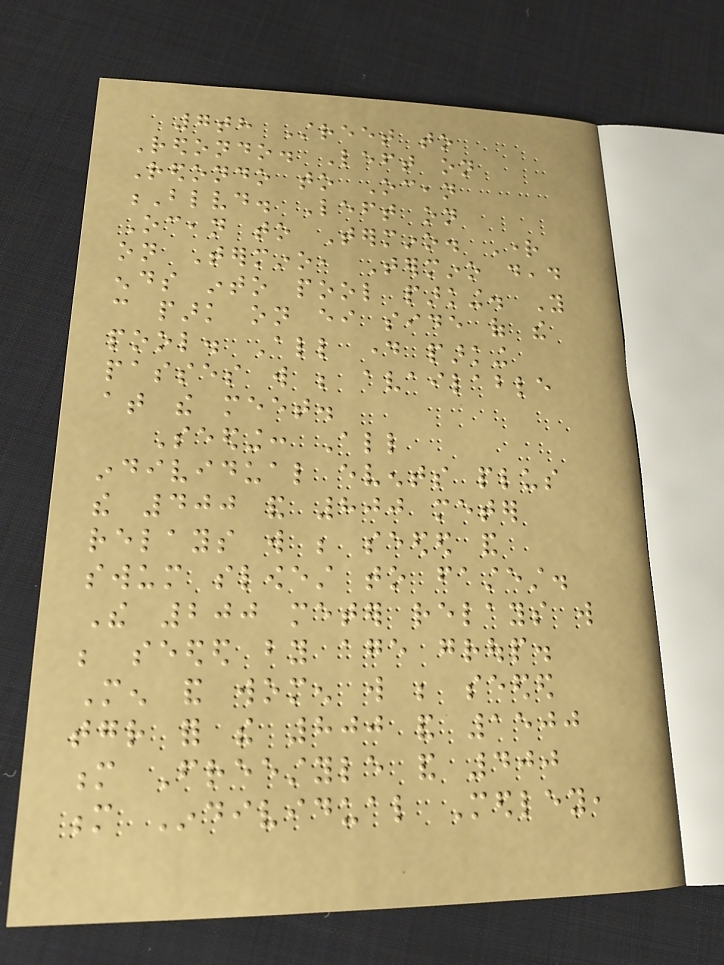7th Street to
Redondo. Left on
Redondo to Ocean
Blvd. Left on
Ocean to Termino. Right
on Termino, Termino dead
ends into pool parking. You
can park on either side of the
pool. All day parking
passes will be available
at the meet.
Seeding: All
individual events plus
the 400 and 800 meter
relays will be seeded and
swum slowest to fastest.
The 200 meter relays will
be seeded by age group.
Men and women will be seeded
together for the 800 and 1500
m Freestyle and 400
m Individual Medley,
